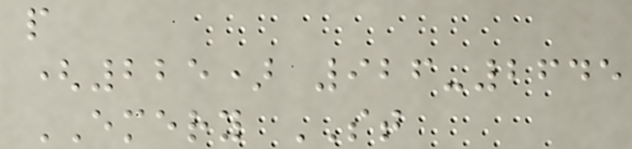p
(225) 926-2645
EMERY ST
